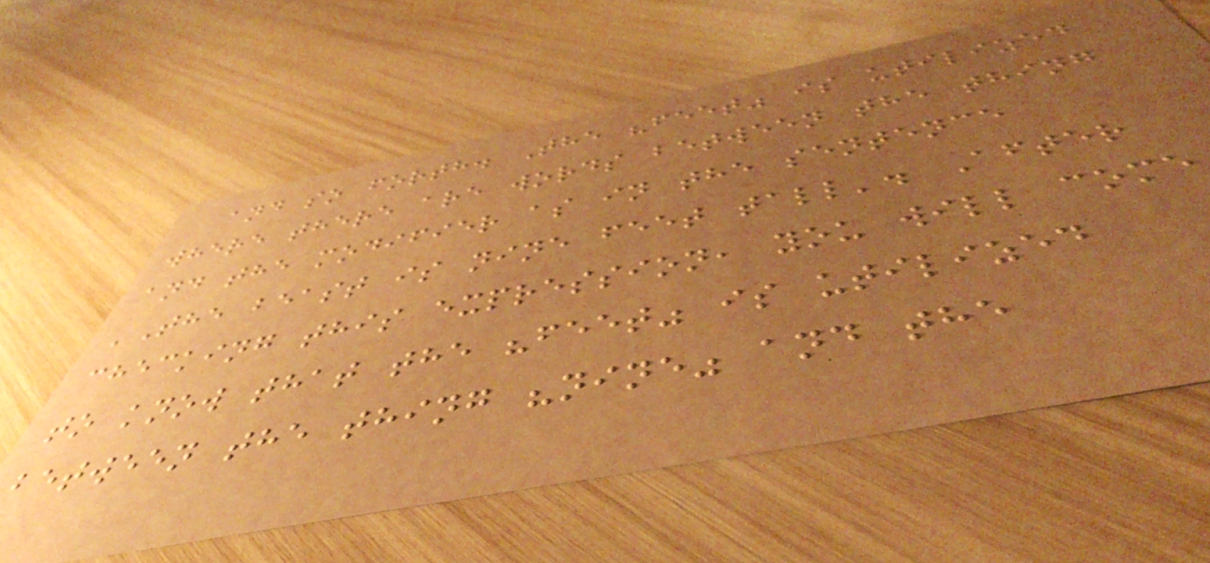and so forth. The "feet" is utilized
where there are words between the thing
and the modifier as in the sentence
'The beast is nine feet tall'. After
checking this expression, you will come
to know that the "feet" is utilized
between the thing "nine" and the
